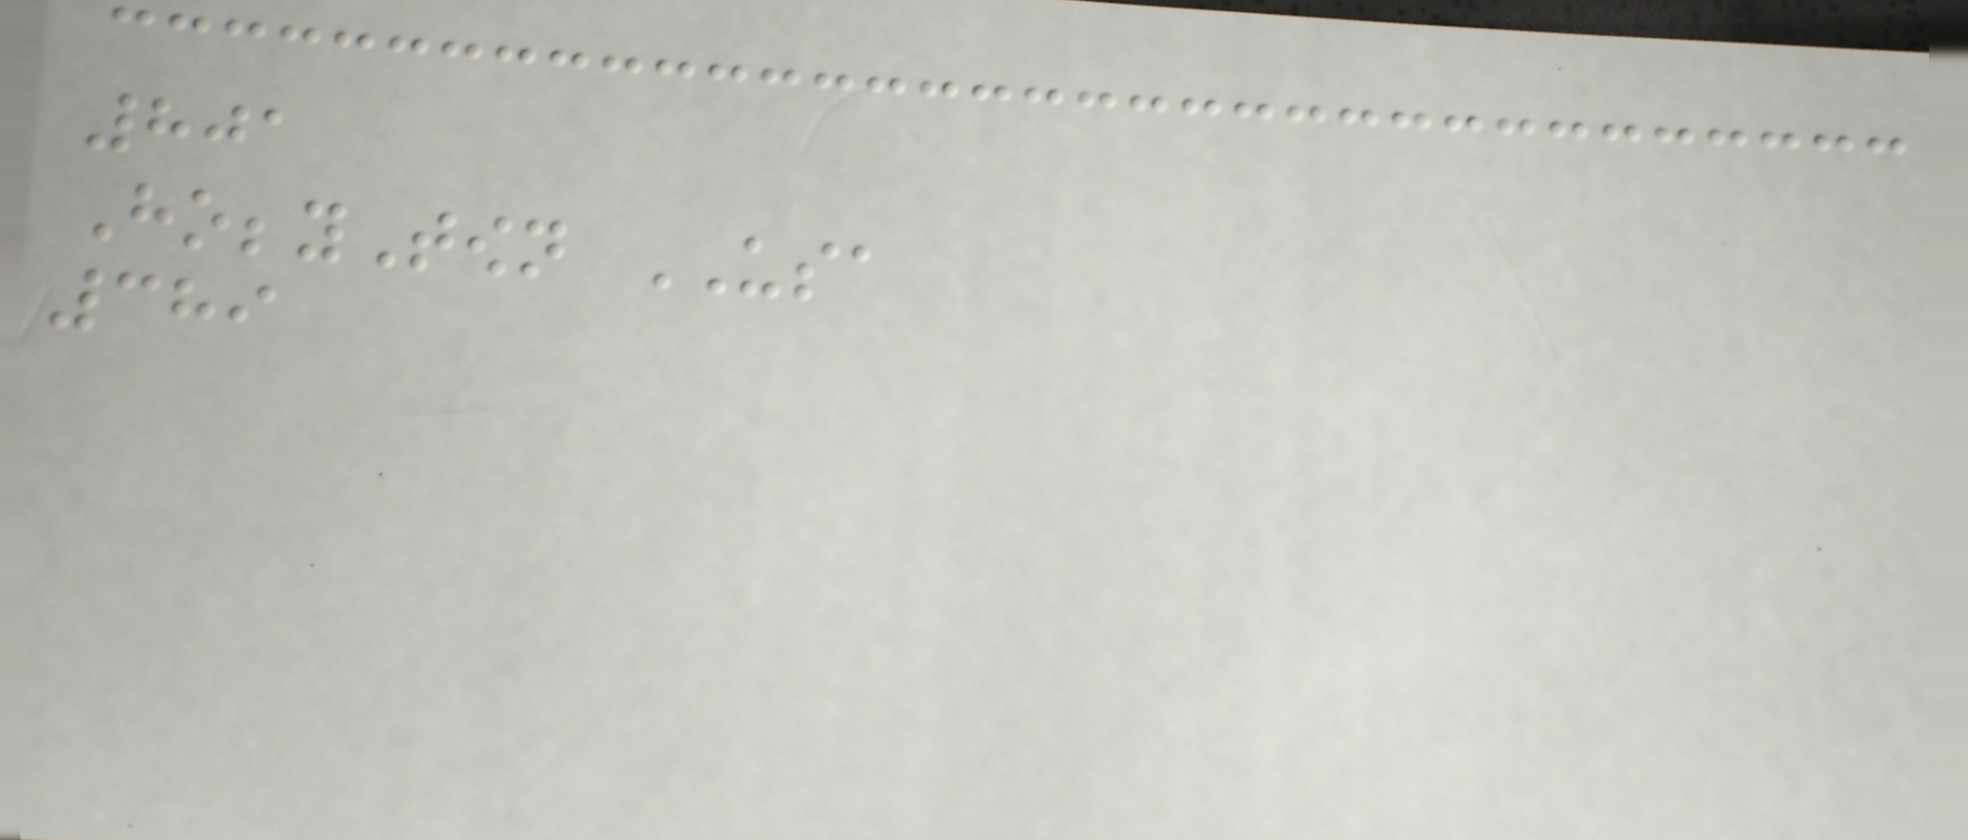801
HobbyTown USA
389
